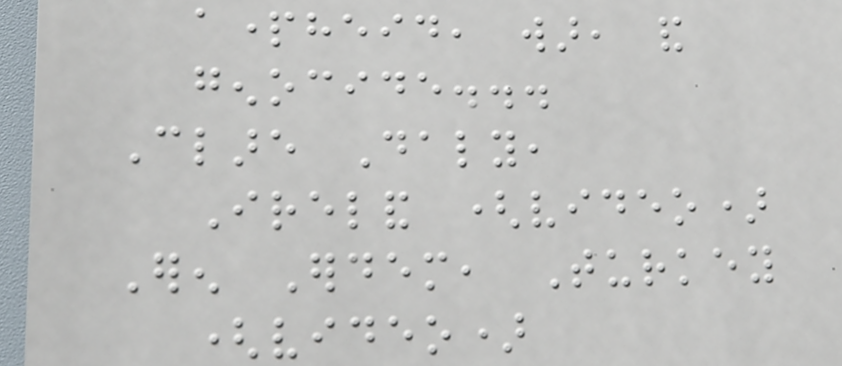apartheid, war, and
genocide...
Clare Daly,
Ireland (video)
Eren Erdem, Turkey
(video)
